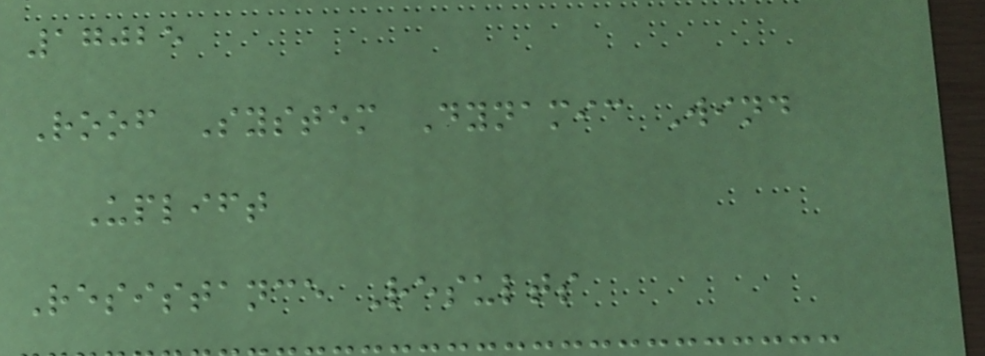17025
Roof System Dynamic Wind
Uplift
Resistance Results
